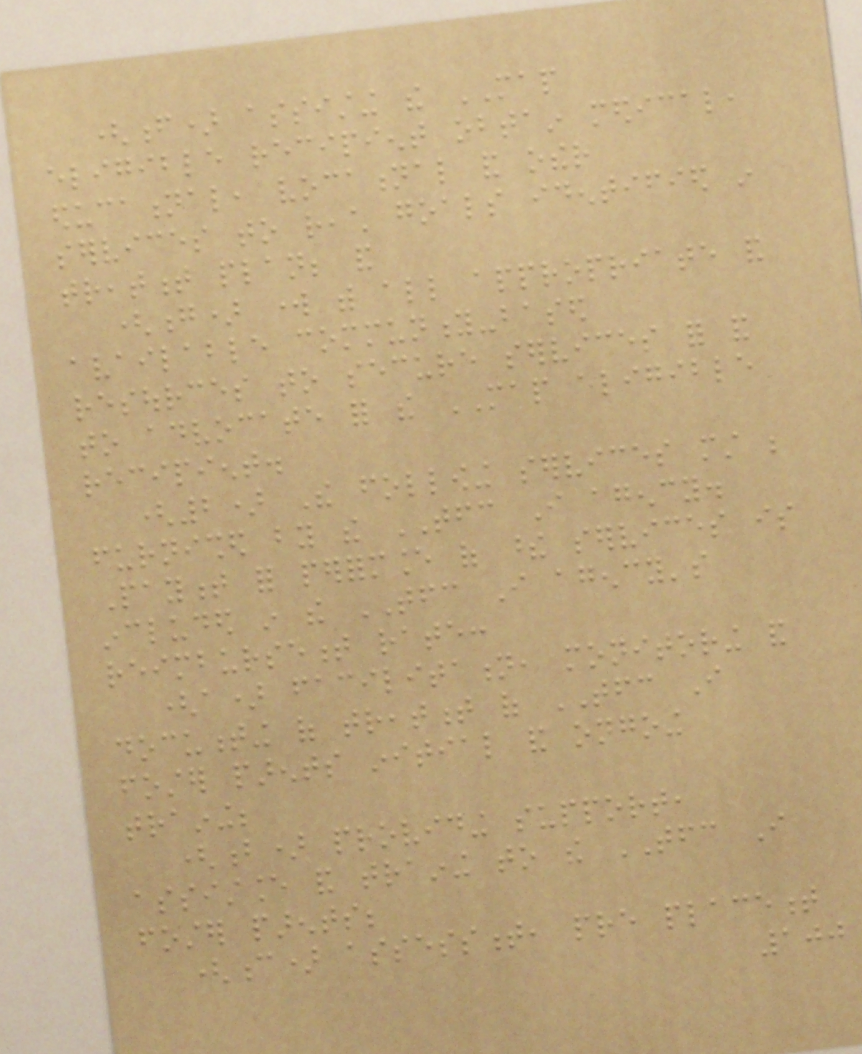(f) assisting the MAP
eligible recipient obtain medical,
educational, vocational and other
services to reach goals identified in
treatment plan; and
(g) work with all appropriate and
available community-based
resources to secure services for and
to advocate for the MAP eligible
recipient.
(2) The following services must be
furnished by the TFC I agency.
Payment for performance of these services is
included in the TFC I agency's
reimbursement rate:
(a) facilitation, monitoring and
documenting of treatment of TFC I
foster parents initial and ongoing
training;
(b) providing support,
assistance and training to the TFC I
foster parents;
(c) assessment, pre placement
100
